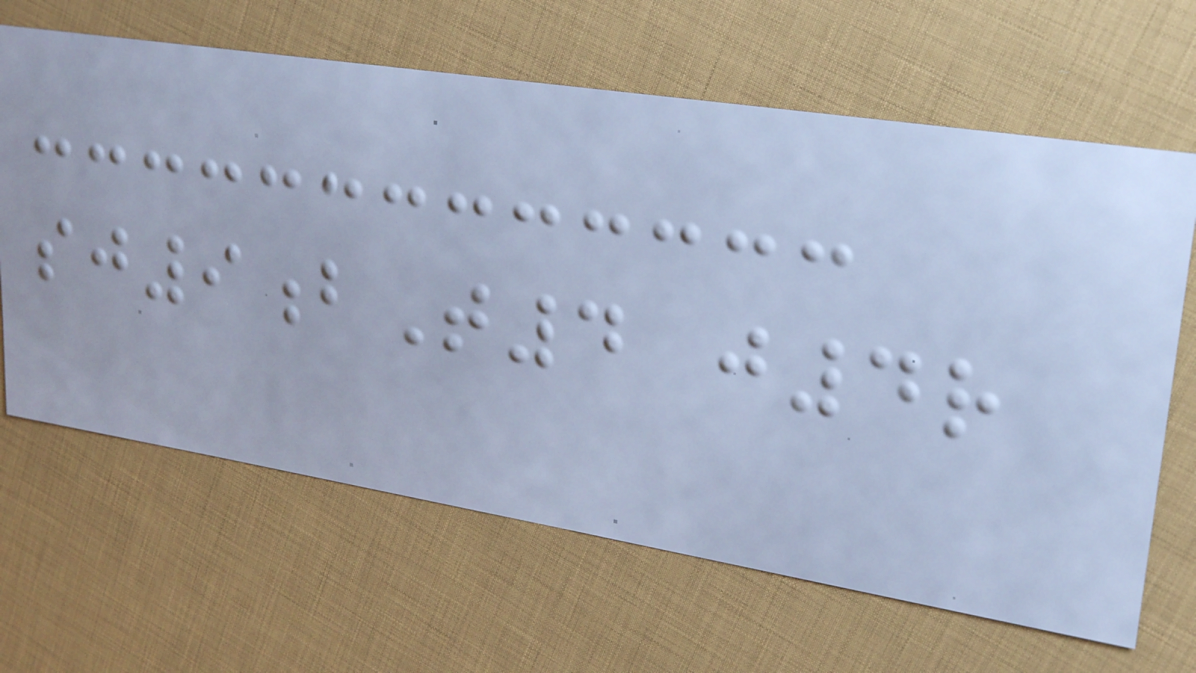sj9bT4 j4r
